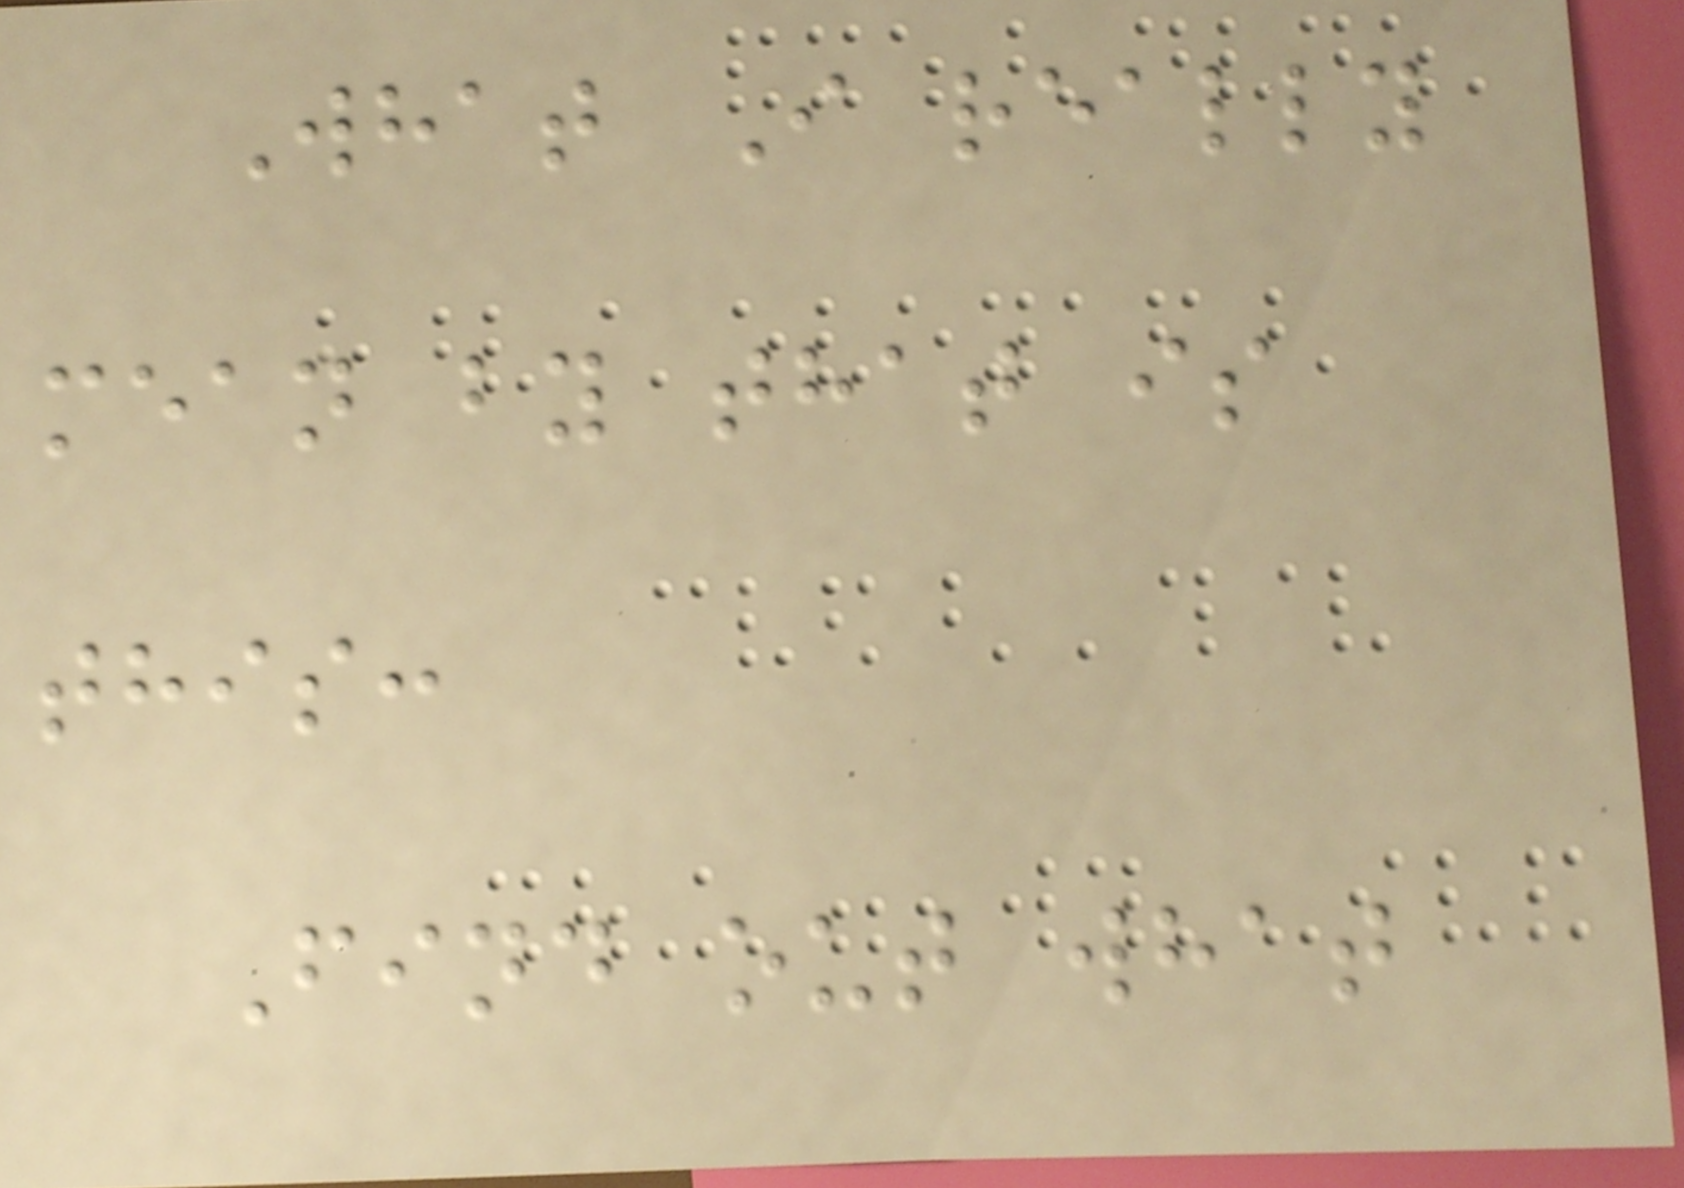What I really
mean by that is
this:
Find out what
